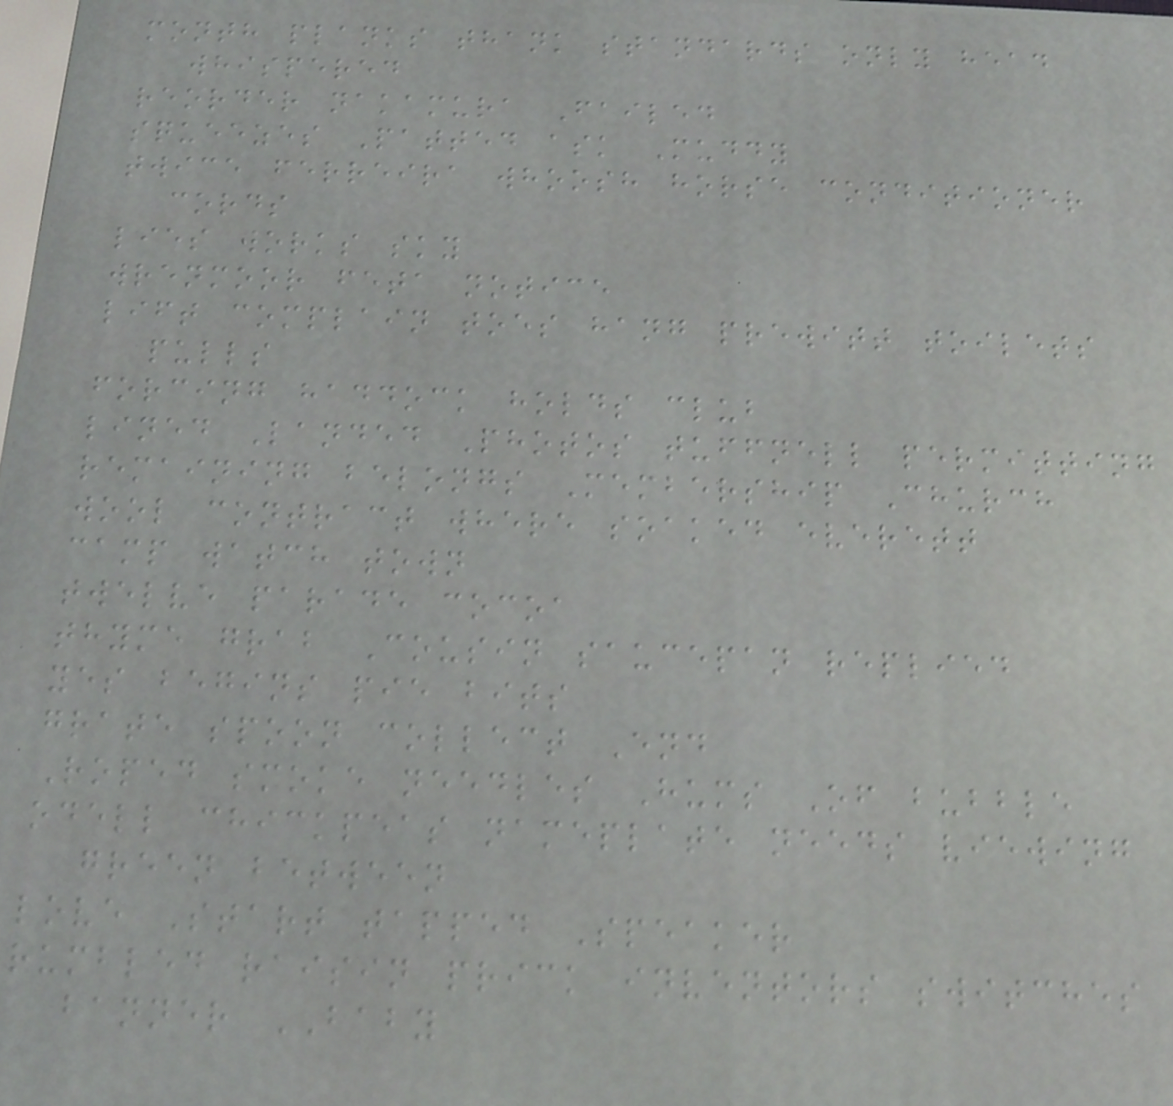month planks thank standards only head
whispered
reorder nakamura Failed
squeezes Patted ask Muddy
twice ferreira whoosh horse conditioner
cords
lies works sky
wrenmoor feta notice
lift complain toes hang prewitt toilets
pulls
forcing haddock holds club
lined Landed Photos tuffnell permitting
remaining belongs Membership Church
wool contract where soaked everett
camp watch town
twelve parade cocoa
thyme grab Cousin saucepan replied
yes begins pie bits
grate spoon collect End
Roped smoke needles Hums Of bubble
odell chickpeas nameplate needs viewing
green between
love Start tapped Speaker
rumbled raisin prick inventors switches
banner BABY
